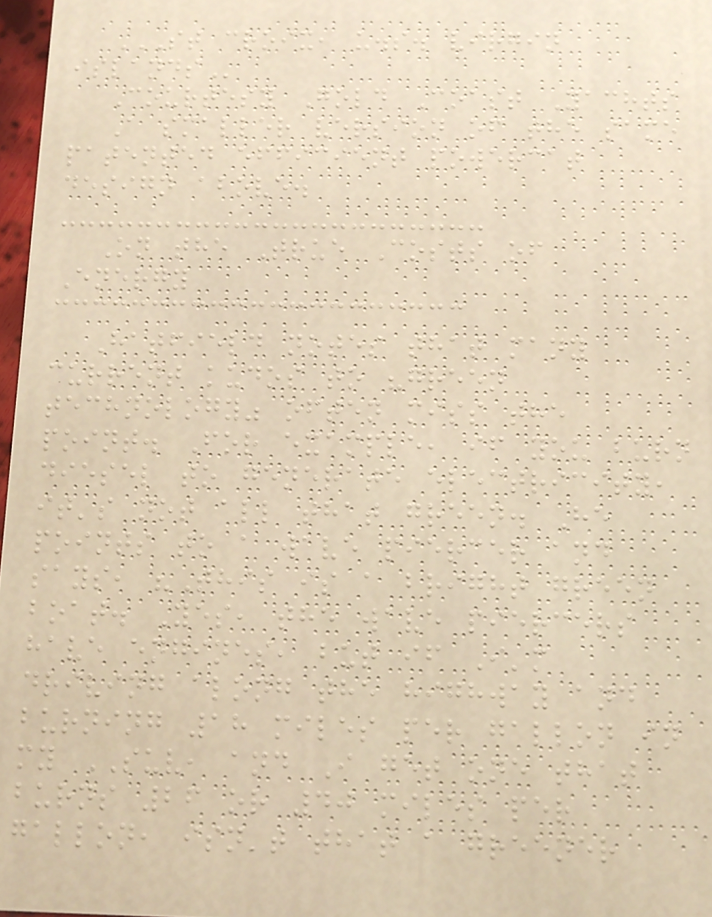ST CROIX, U.S. VIRGIN
ISLANDS
Courtesy Gold Coast Yachts
A smaller version of the same
patented efficient powercat
design above.
On the True Costs of
Energy
Hatfield notes that many
current kudos to "green
technology" often miss the
point. For example, if you burn
diesel to generate electricity,
it's not all that green. He
points to a wave piercer and
says, "This is a bright green
boat. Yes, the wave piercers
have engines, but if I'm
driving along the highway and
burning 18 miles per gallon in
my SUV, and I get one that
burns 26 or 40 miles per
gallon, isn't that a greener
